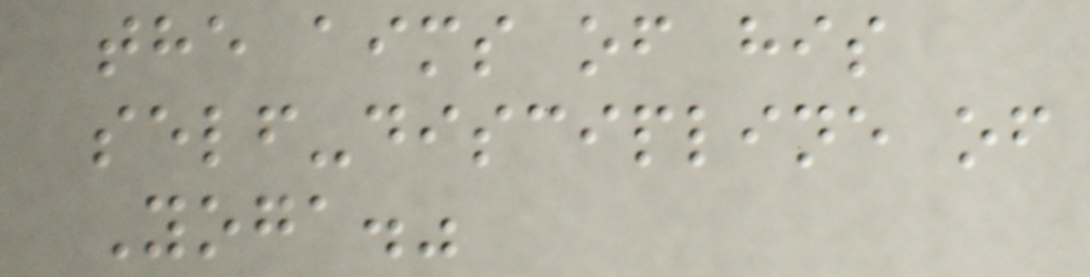the aims of his
self-discipline of
Yoga."
